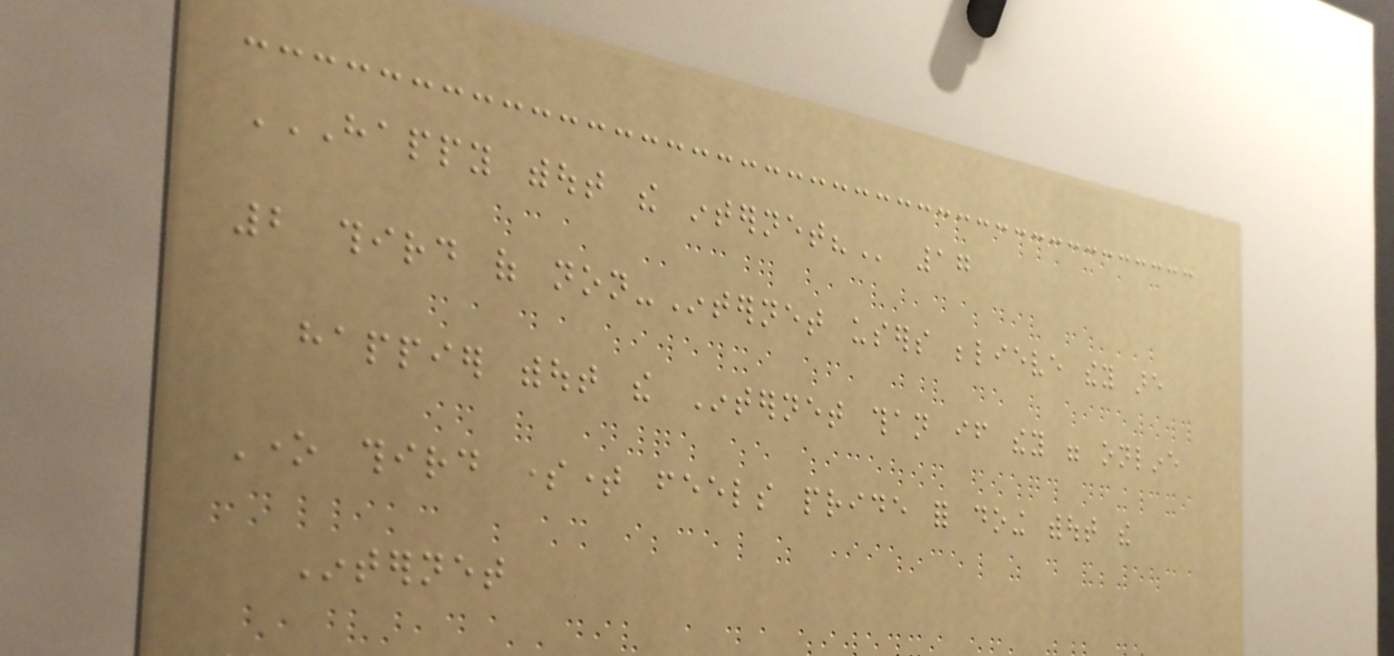HAPPY WITHOUT THE INTERNET? 17
2 third of non-Internet users believe they are
happier without the Internet than if they were online
One third sometime feels pride for doing without the
Internet
